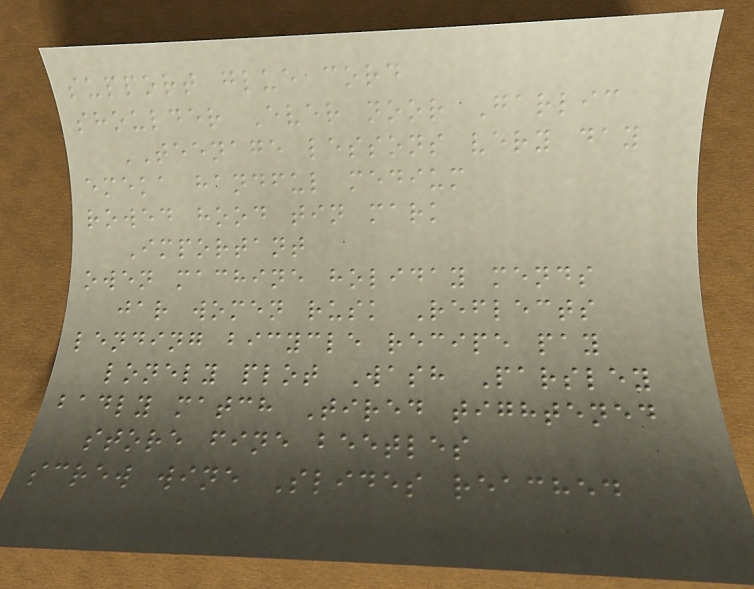support glue cord
shoulder Ever noor Garlic
TEENAGE lessons very day
emeka handful medium
rowed hood tin mark
Important
owen machine holiday mends
jar women rusk Reflects
lending bicycle recipe pay
lonely plot Wash Parsley
badly match Tired tightened
store fine beetles
screw wine Slides reached
